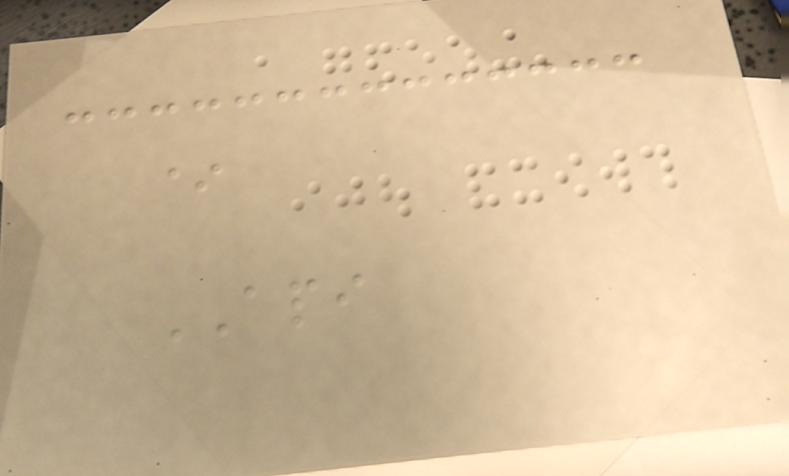*
API
